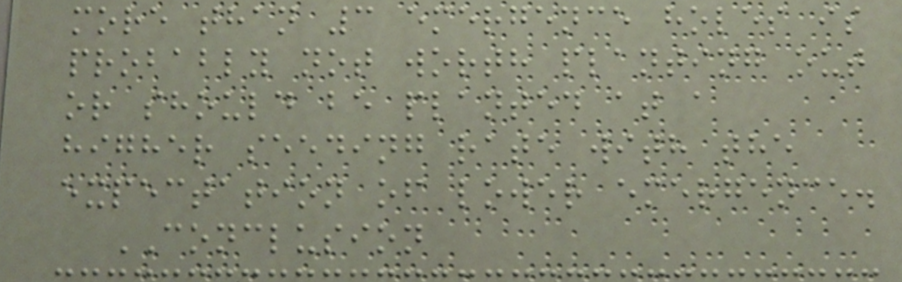more than 3 emergence holes is
probably not worth planting out
or should be planted at a
higher seeding rate with the
expectation of lower emergence.
CONCLUSION
